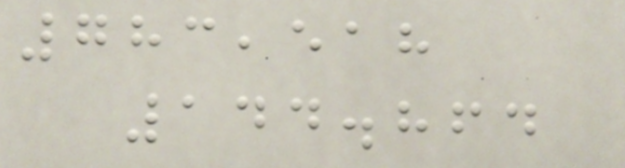783,518
144.864
